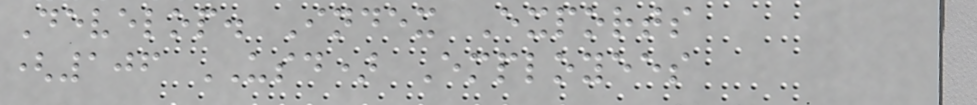Develop. Index Exports
(106 USD) Employees
